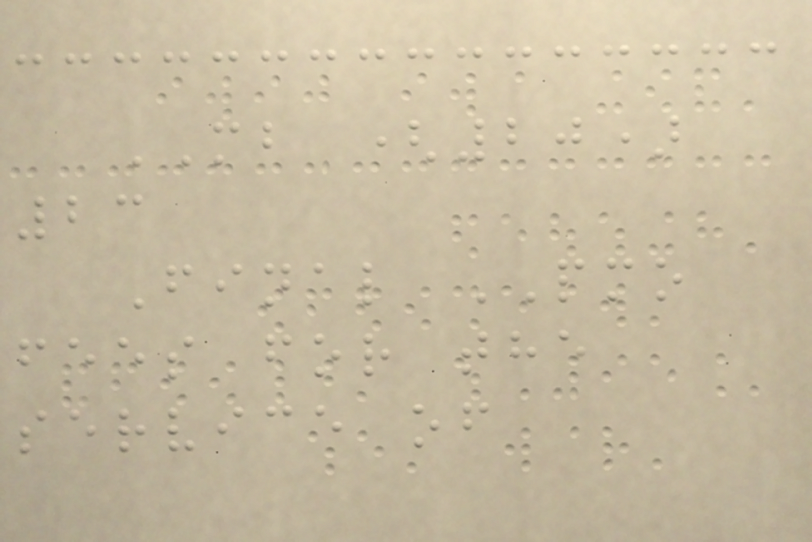MB (20)
23
Final PMO
fees for the
service of
